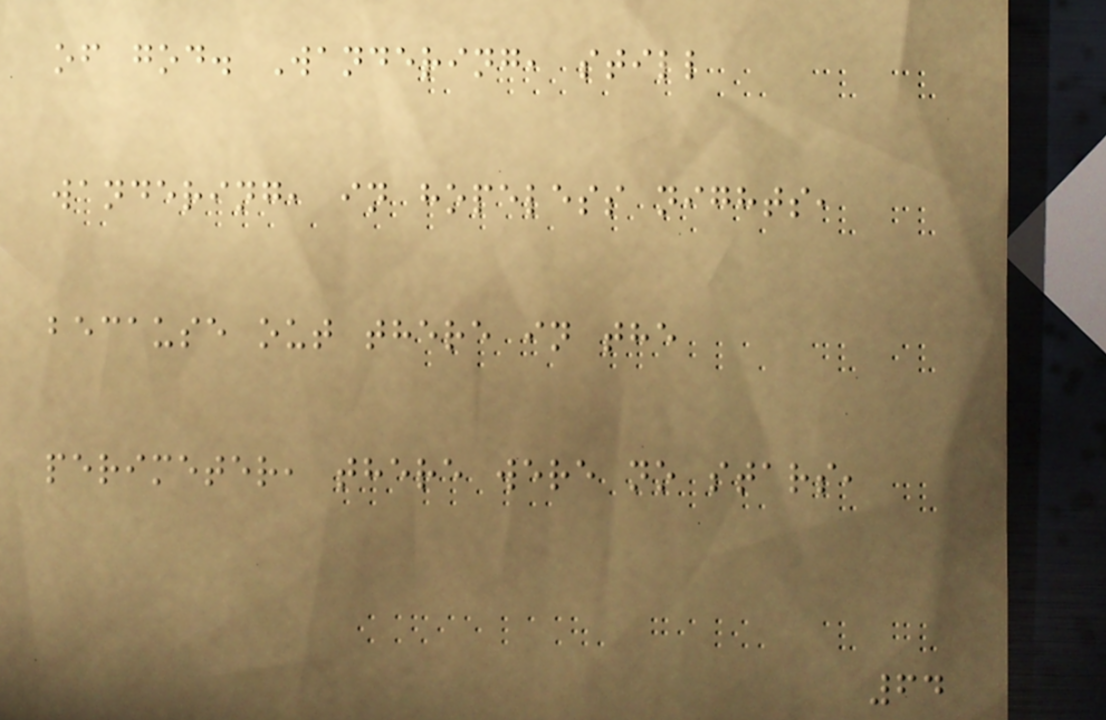of god. Wandering, still
wandering, in hopeless nights,
because out there in the
perimeter, there were no stars,
64
